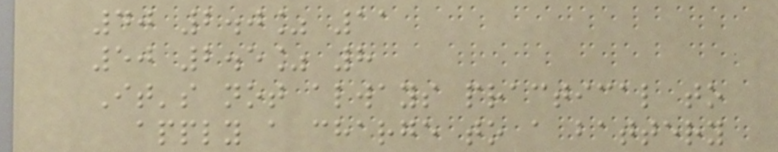40 2.0% 11
50 2.5% 8
It's not always practical to
apply a charge to a battery
